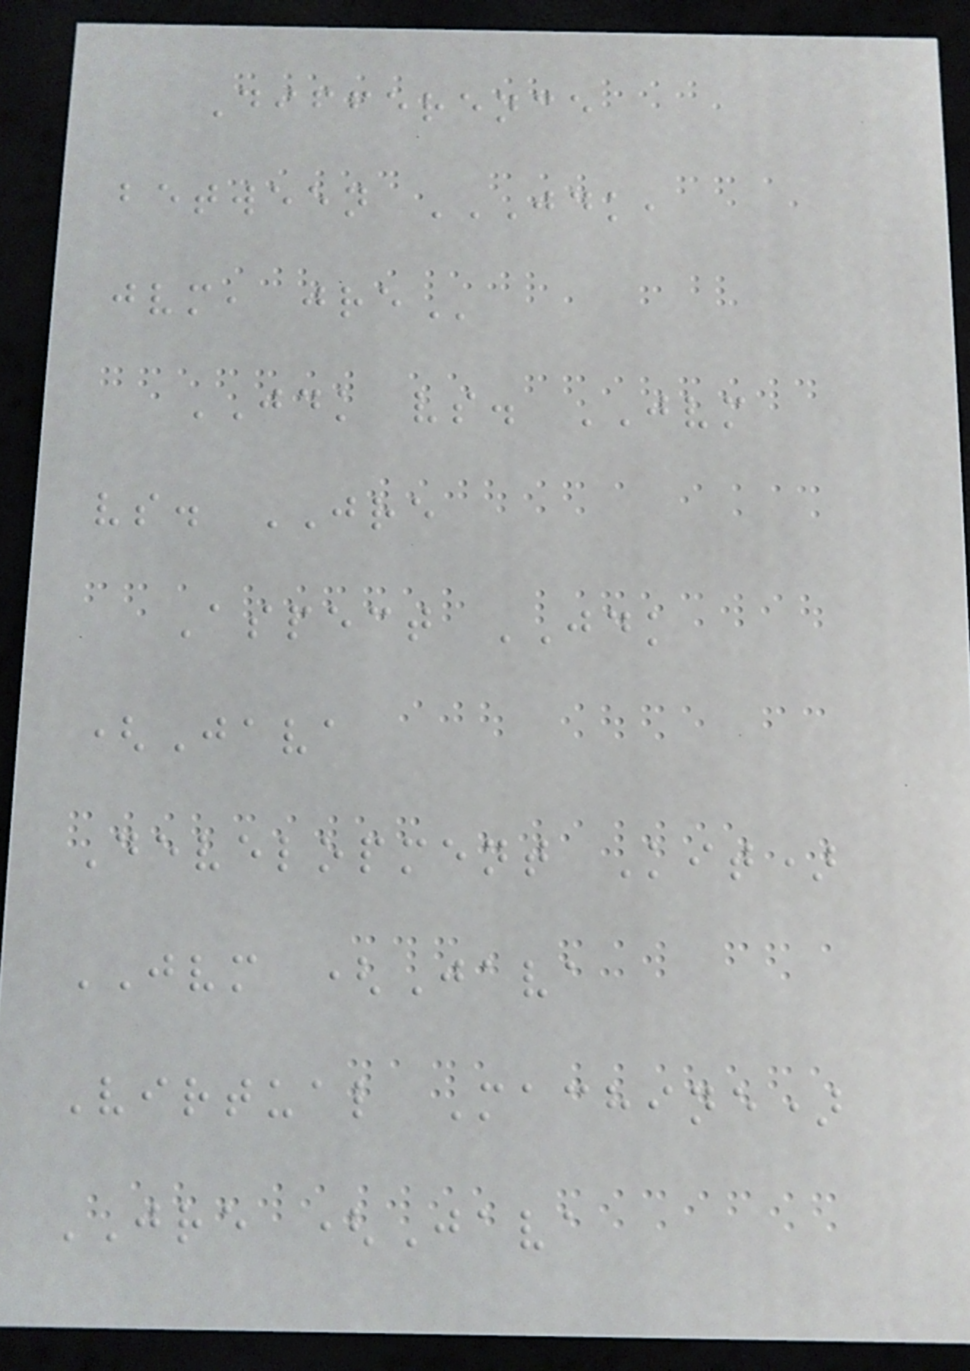Difference
between JDK,
JVM, JRE
JDK vs. JVM
vs. JRE
Aspect JDK
(Java
Development Kit)
JVM (Java
Virtual Machine)
JRE (Java
